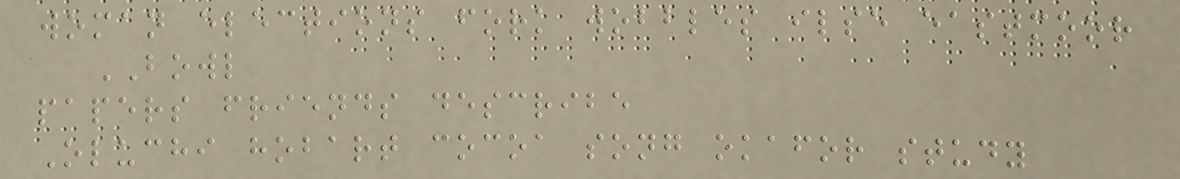woman elections fork wobbles ilse eastmoor
BOWL
papers friends describe
Oluchi hobart cocoa song okafor study
